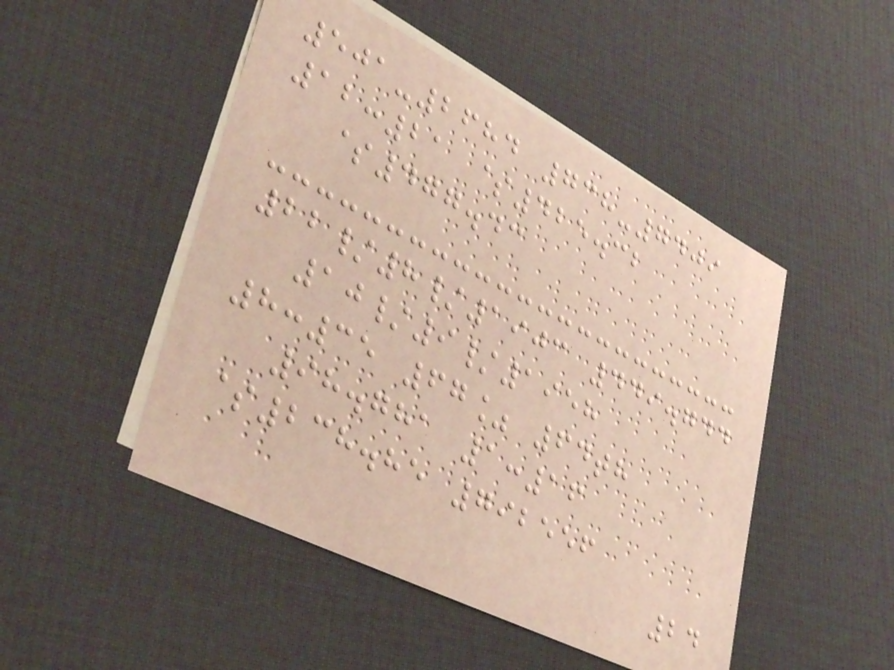501-2684 738-7409
12:21 $425.32
$477.43
22/8/1903 449.744
10/9/1958
8:35 67% 64th
98.781 1:16
$238.85 792556
24
